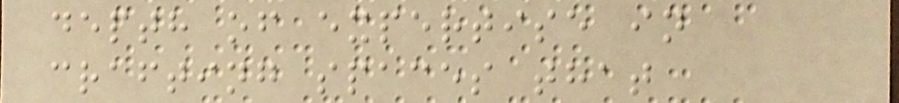depth of expertise in
crafting spaces that
